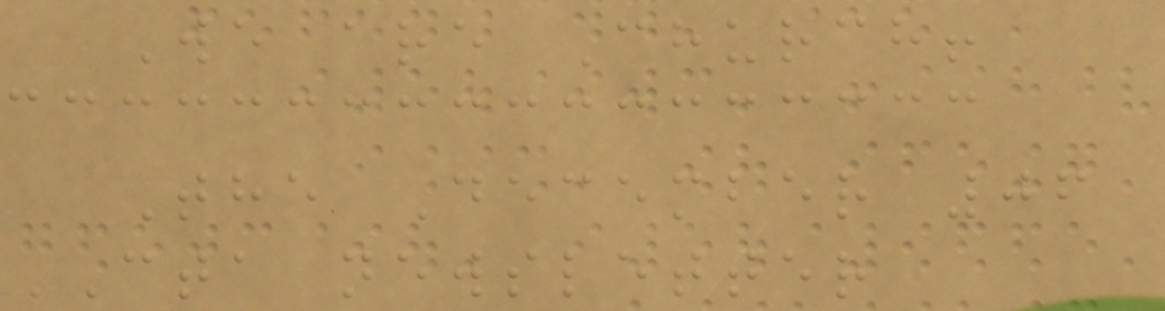We are Church!
The December 06
CTA newsletter
